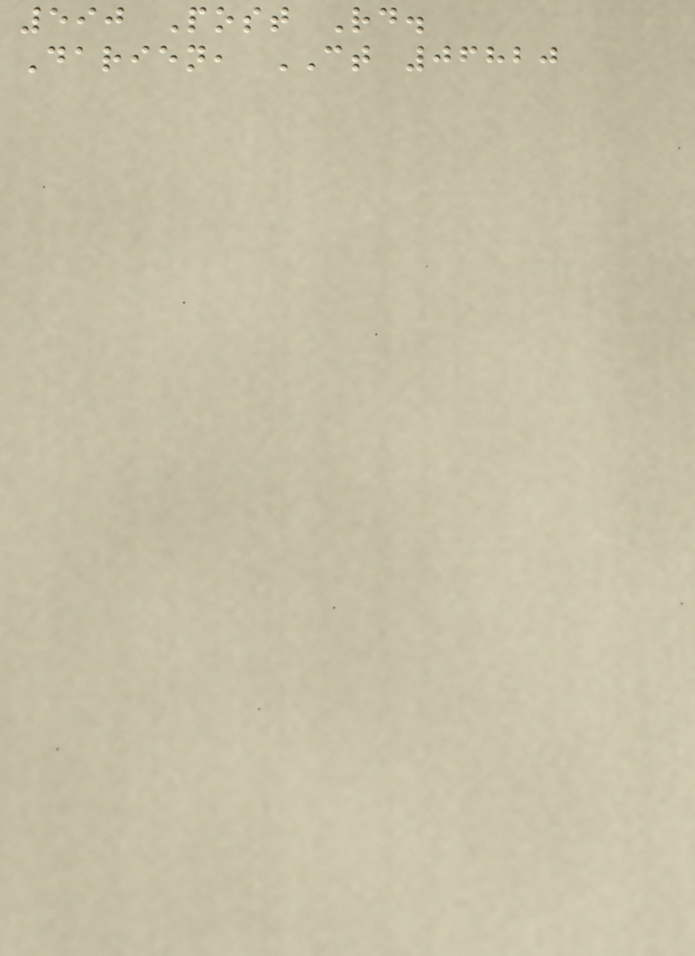590 Post Rd.
Darien, CT 06820
